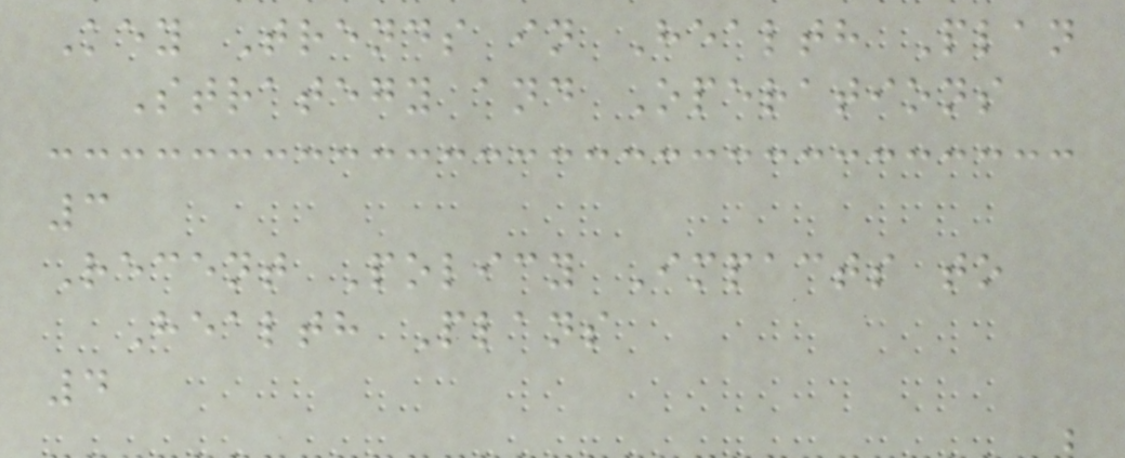Key Trends in Health Plan
Strategy and Operations
3
Recent Policy Impacts to
Health Plans
4
